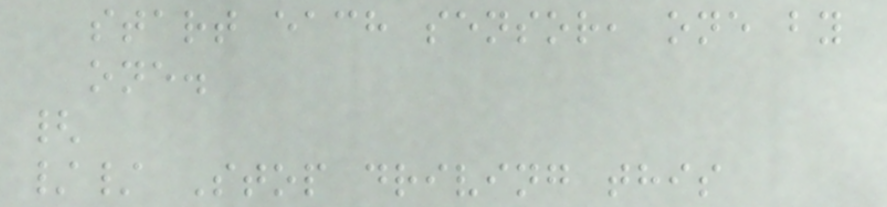start each sensor, one by
one.
{
// Stop driving this
